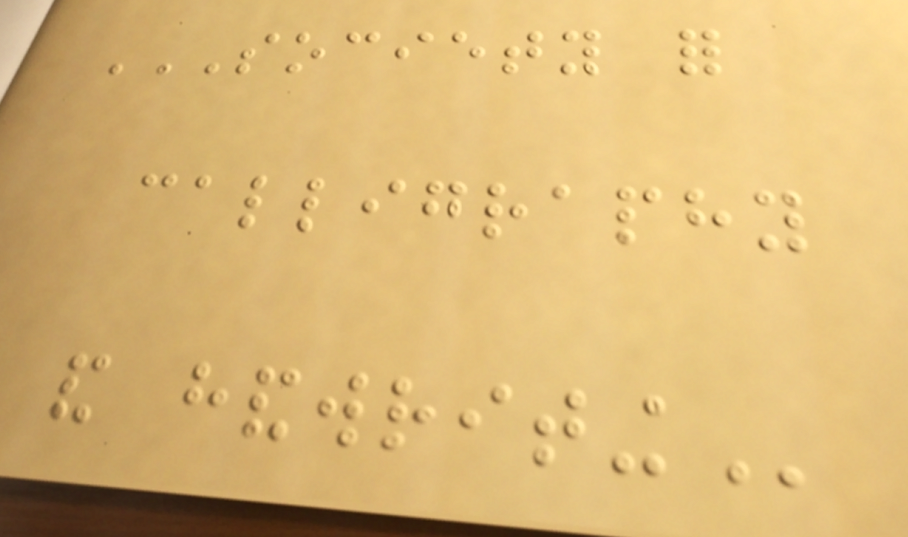SOCIETY FOR
CALLIGRAPHY
AND HANDWRITING
